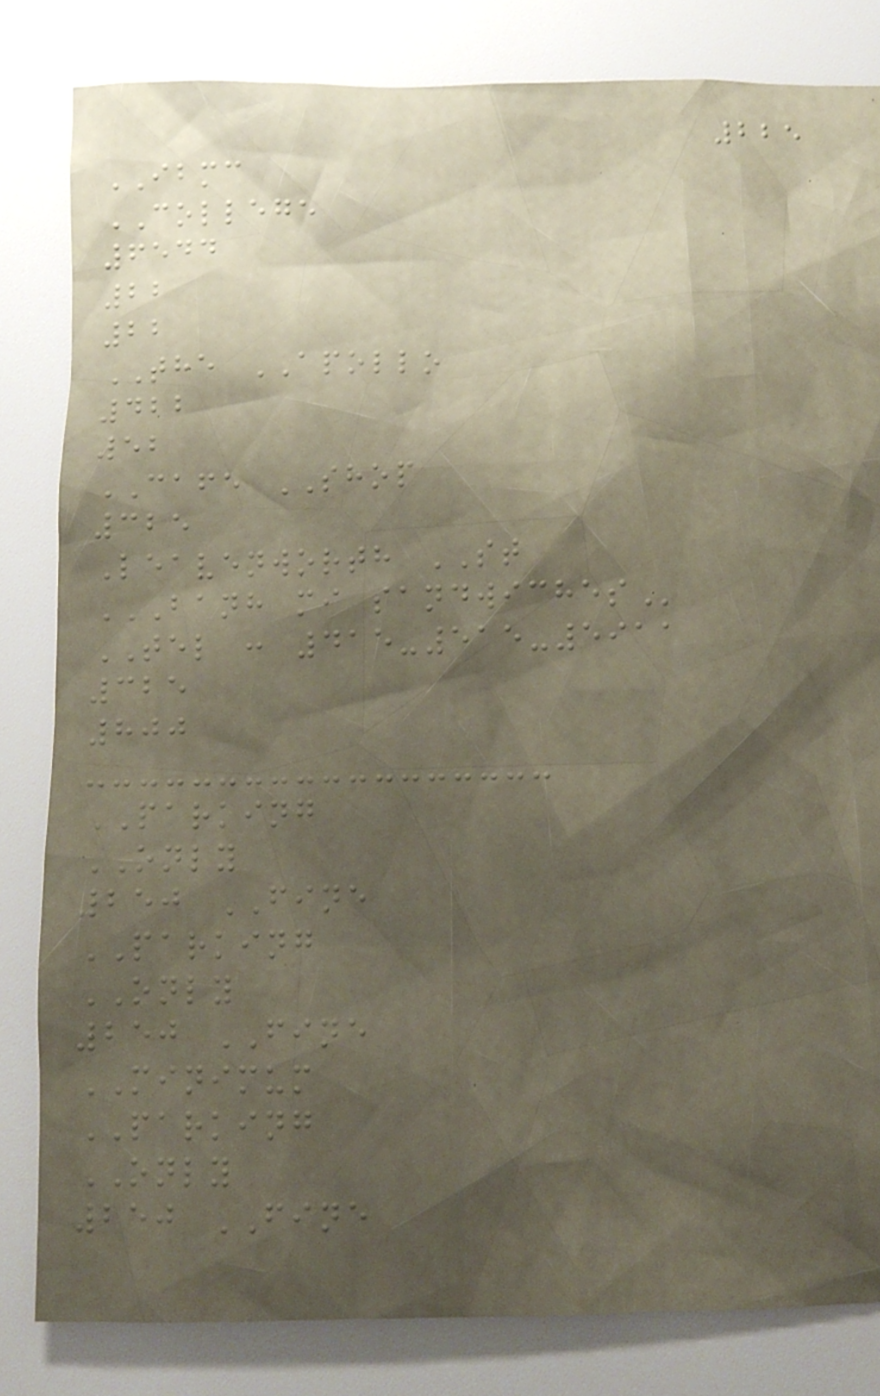225
IBMC
COLLEGE
6544
22
22
THE APOLLO
422
52
CAFE SHOP
325
Leavenworth ST
BANH MI SANDWICHES
TEL : 415-515-5911
325
800
PARKING
ONLY
250 FINE
PARKING
ONLY
250 FINE
MINIMUM
PARKING
ONLY
250 FINE
